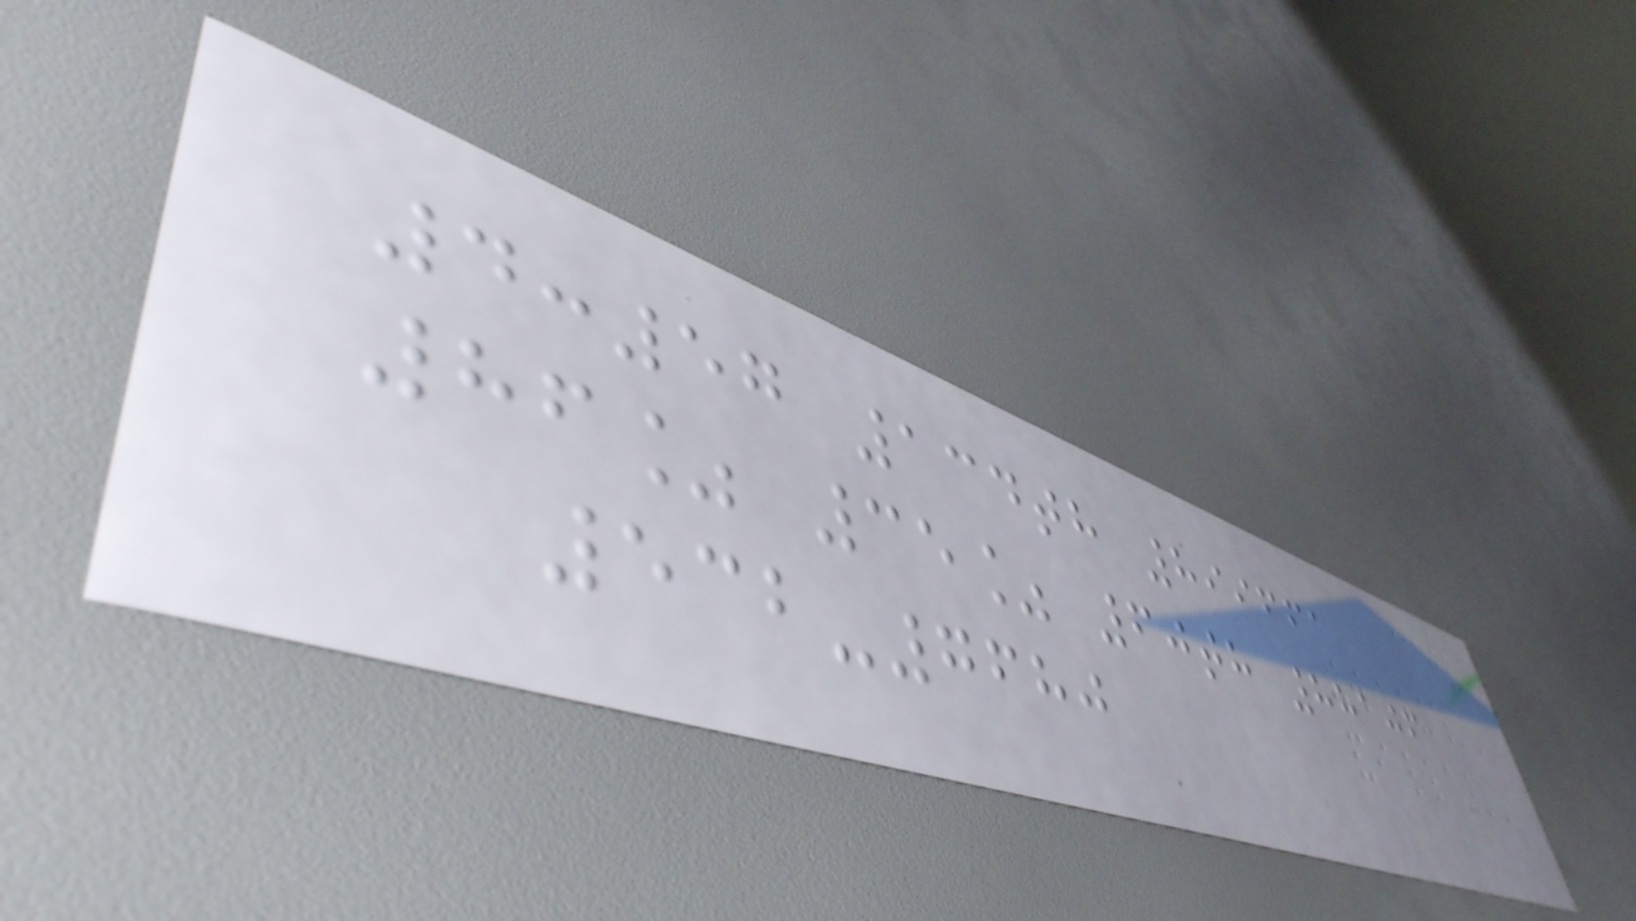4:57 134th 899661
86% 35% 60th 88106
532-7680
